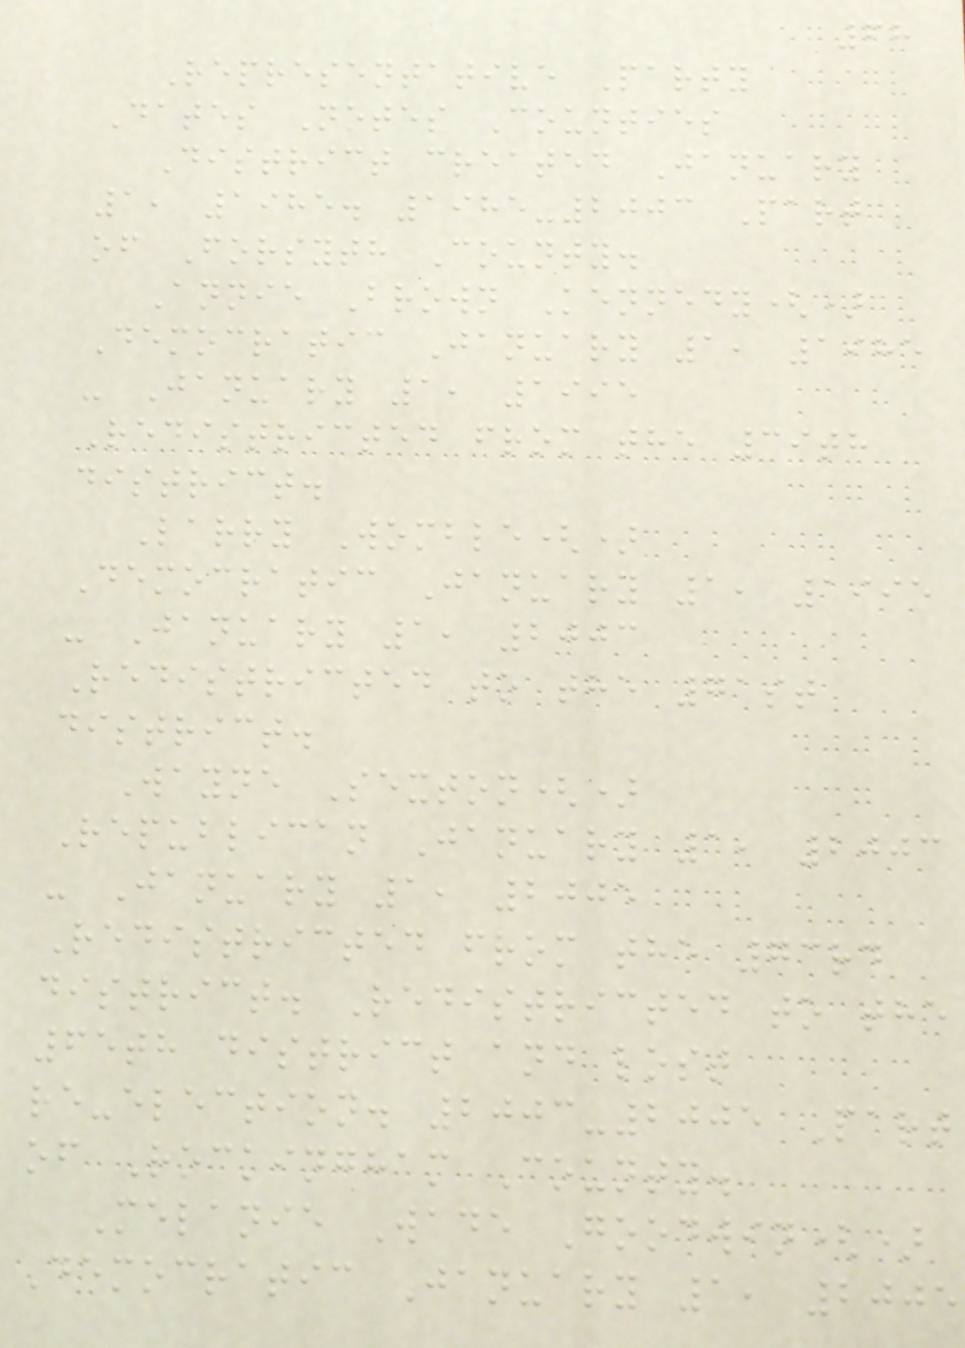68
Representative Party
Dates Notes Counties
District created January
1, 1985. 1985-2003 Part
of Forsyth County.
Annie Brown Kennedy()
Democratic January 1, 1985
- January 1, 1995
Redistricted from the 39th
district.
Larry Womble()
Democratic January 1, 1995
- January 1, 2003
Redistricted to the 71st
district.
Wayne Sexton()
Republican January 1, 2003
- January 1, 2005
Redistricted from the 73rd
district. Redistricted to the
65th district and lost
re-election. 2003-2005 Part
of Rockingham County.
Melanie Wade Goodwin()
Democratic January 1, 2005
